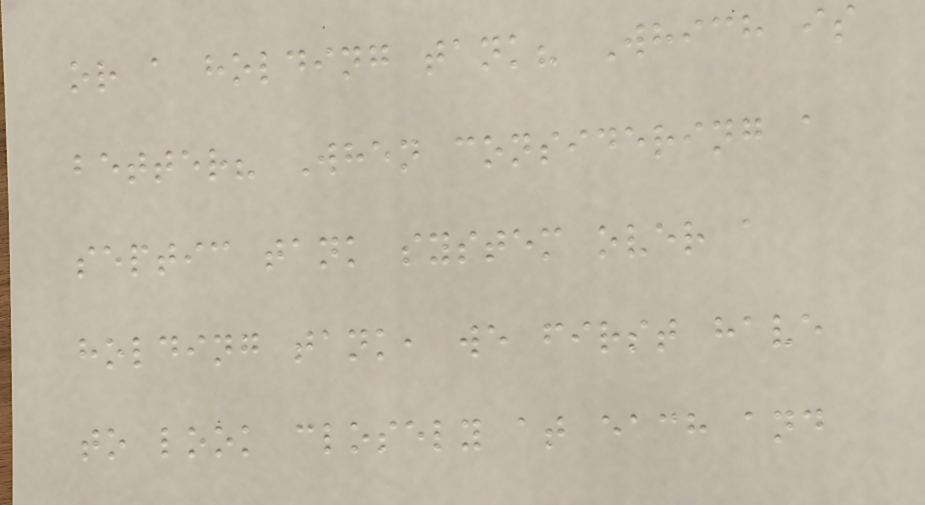or a holding tank? Which is
better? When considering a
septic tank system over a
holding tank, we first have
to look closely at each and
